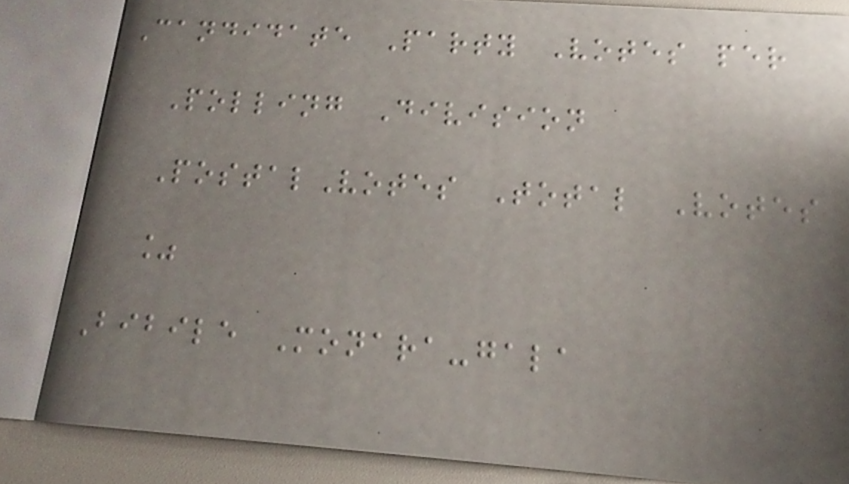Candidate Party Votes per
Polling Division
PostalVotes Total Votes
%
Bibile Monara-gala
